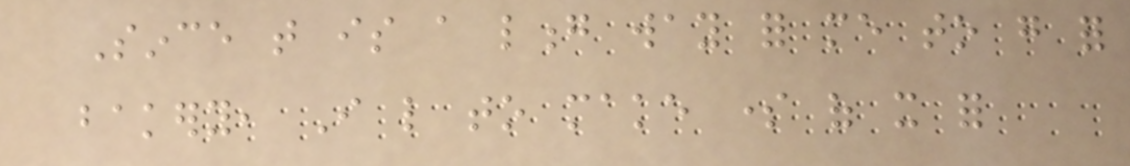Since that is a long way for me to go for
bakery, I like to make some of it for
